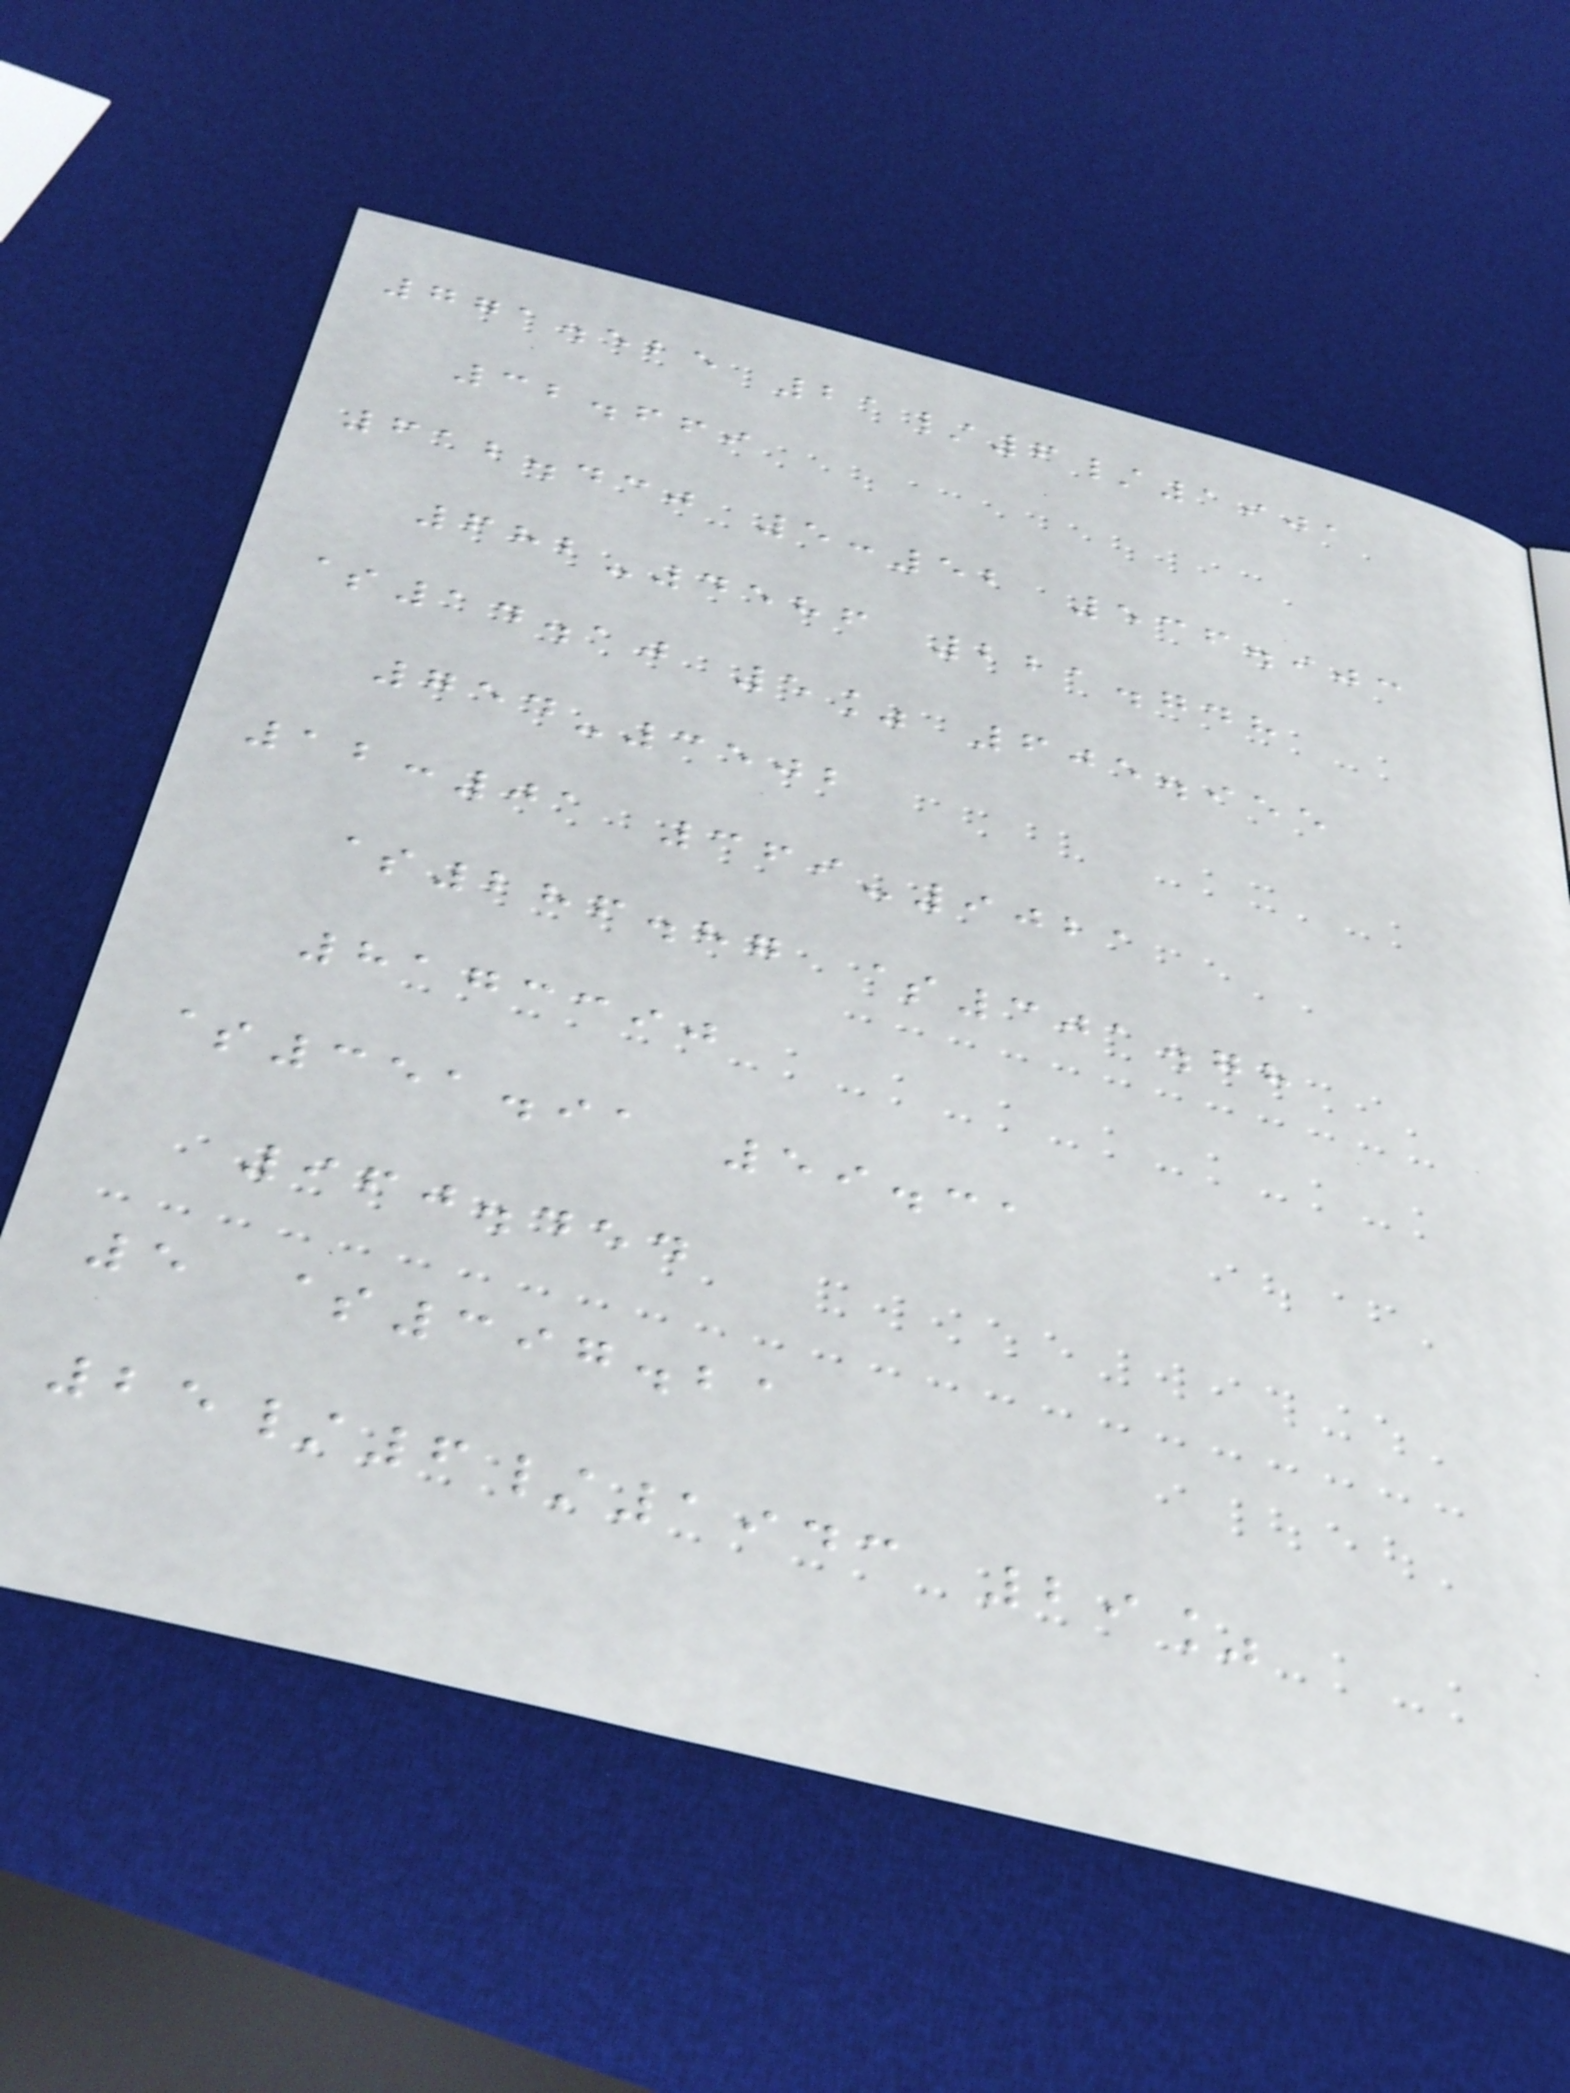771.525 21/6/1901
32.669
612.430 5:52 536.903
682-4586 221.748
$14.10 5% 605.955
754-3502
12:01 369-9021
$286.87 $301.78
8173390
$351.91 59.31
960.454
5 $397.21
25/6/1943 29%
